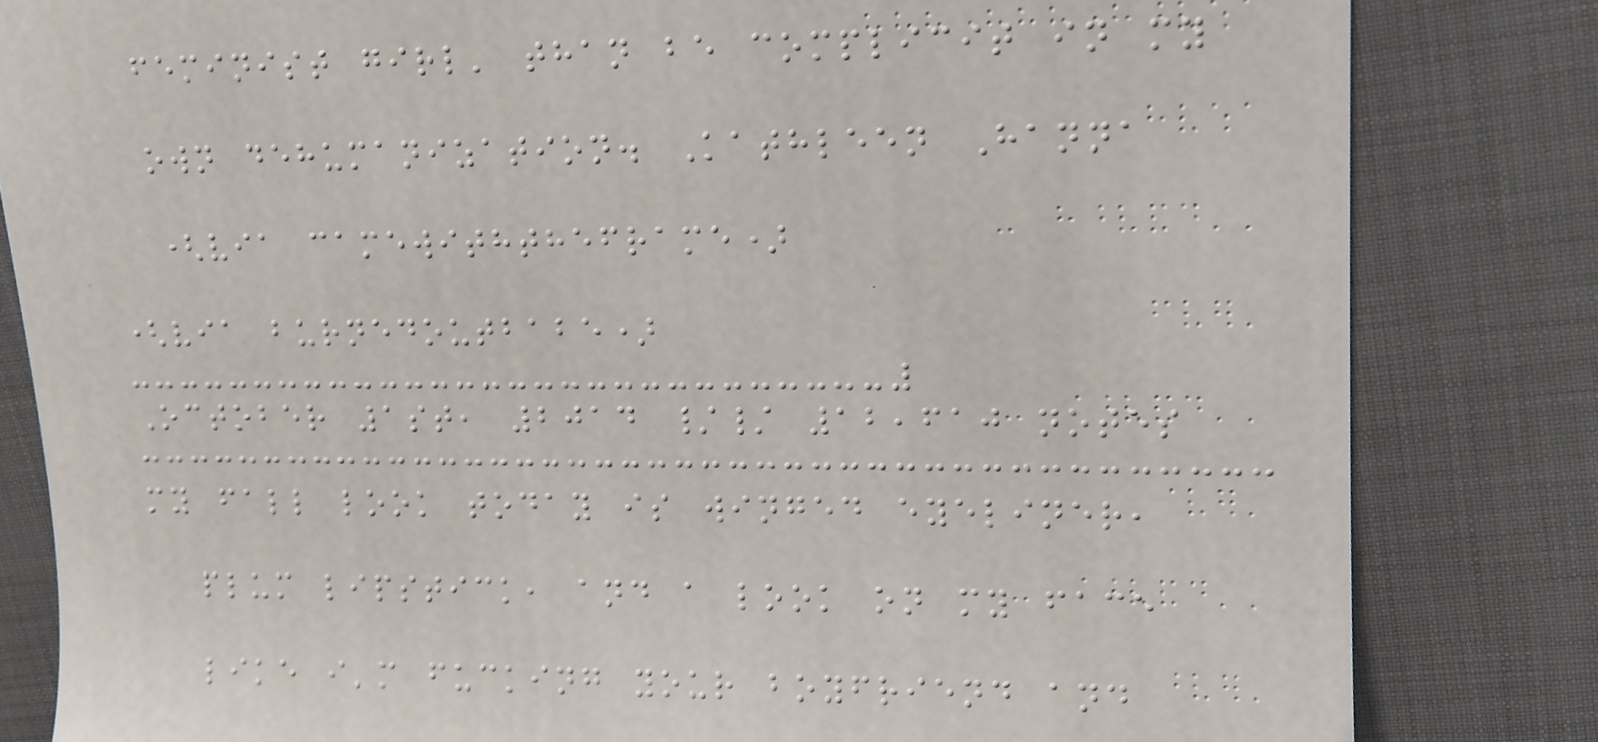feminist girl' than be complicit in my
own dehumanization. Kathleen Hanna
(via camewiththeframe)
(via burnedoutbabe)
October 1st, 2014 // 12,610 notes
my fall look today is winged eyeliner,
plum lipstick, and a look on my face
like i'm fucking your boyfriend and
